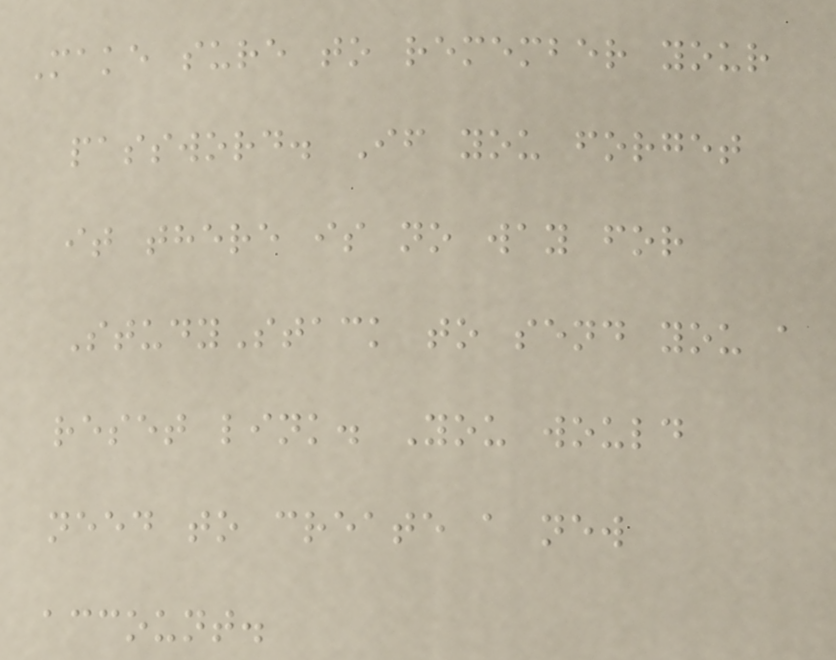Make sure to remember your
password. If you forget
it there is no way for
StudyStack to send you a
reset link. You would
need to create a new
account.
